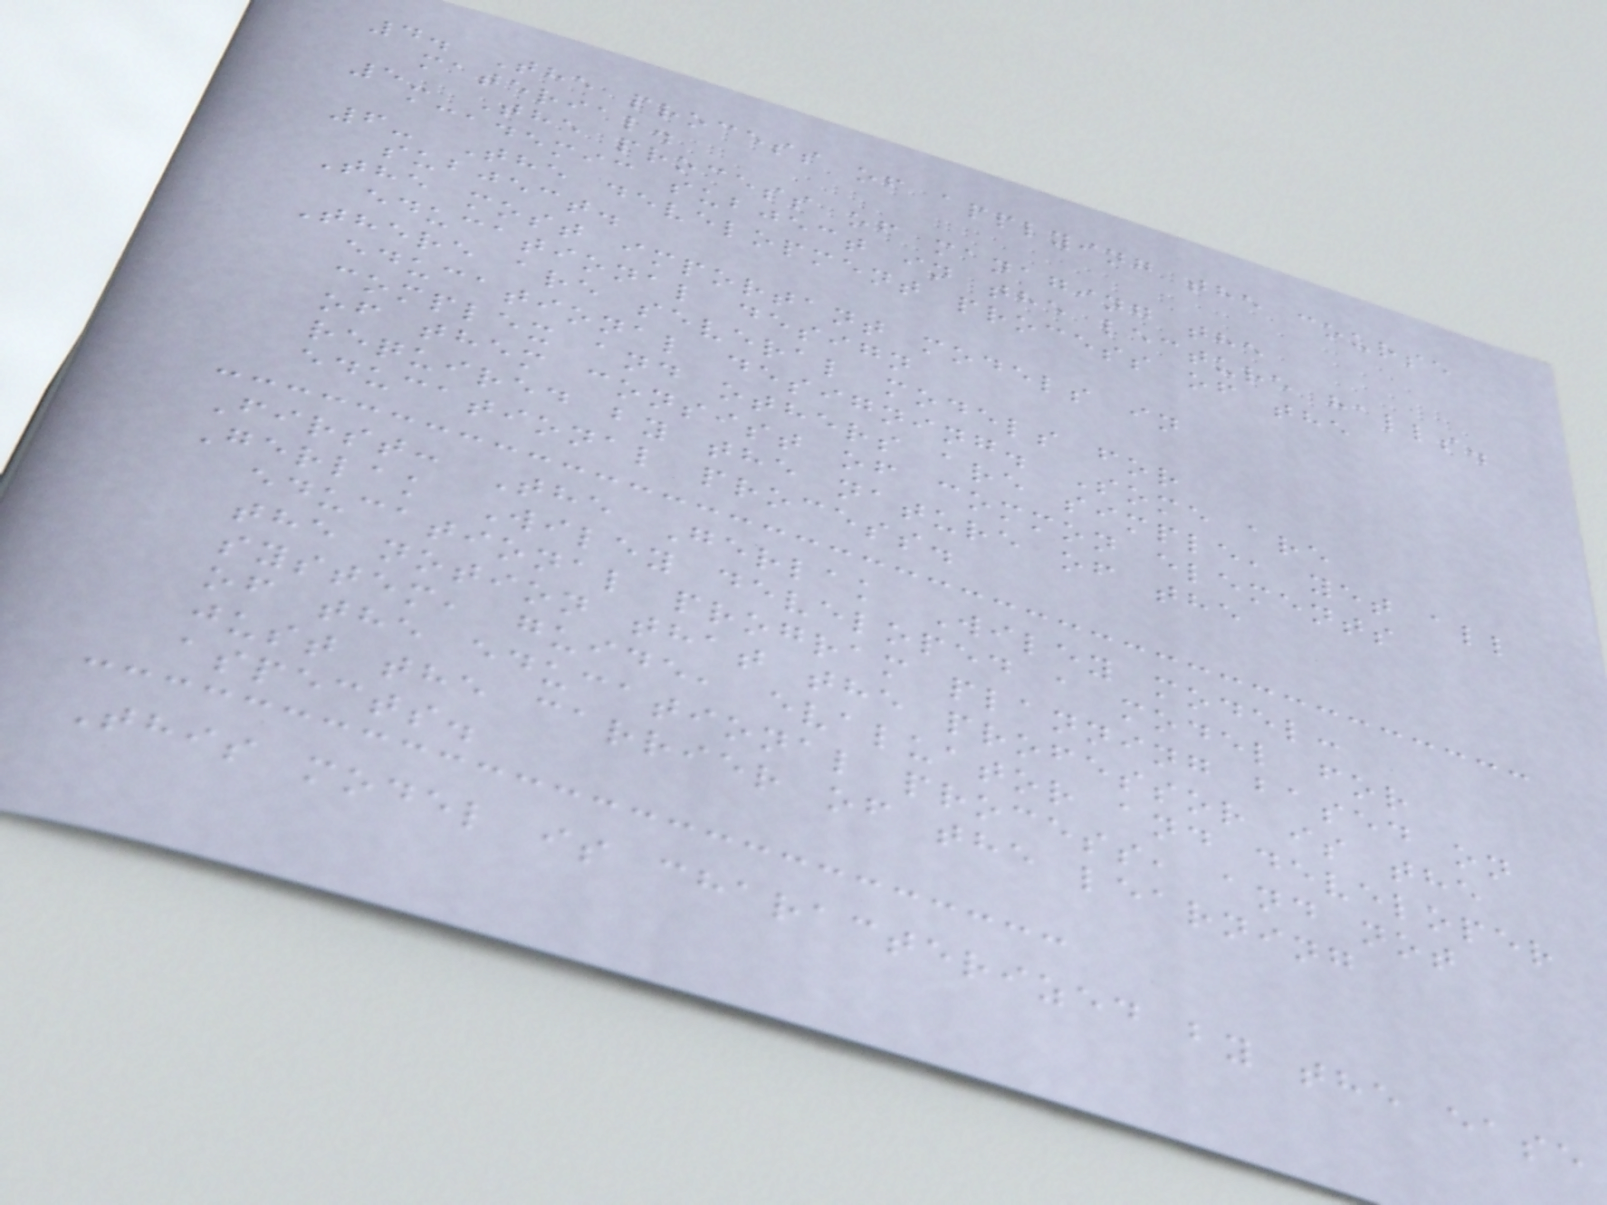4. The process of applying the course
material.
5- The process of managing the
academic subject in the lecture halls.
6- The development process of the
subject.
The most important models in
educational design
There are several models for
educational designing. Some are
complex and others are simple, yet all
of them consist of common elements
required by the nature of the
educational process.
First: The Gerlak Wiley model:
Gerlak Wiley developed a model for
educational program planning based on
the notion that the professor is the
system, guide, evaluator and developer
of the educational process, and not
just the carrier of the learning
aspects.
This model is characterized by the ease
